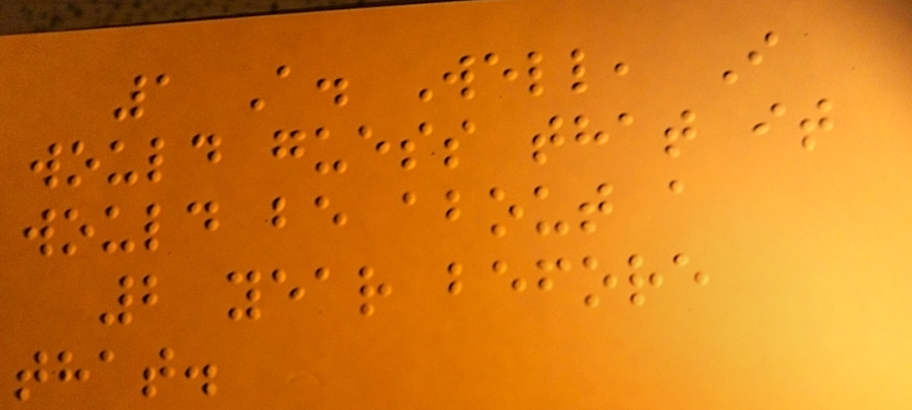1 A. Well, I
would guess that it
would be about a
2 year before
that.
